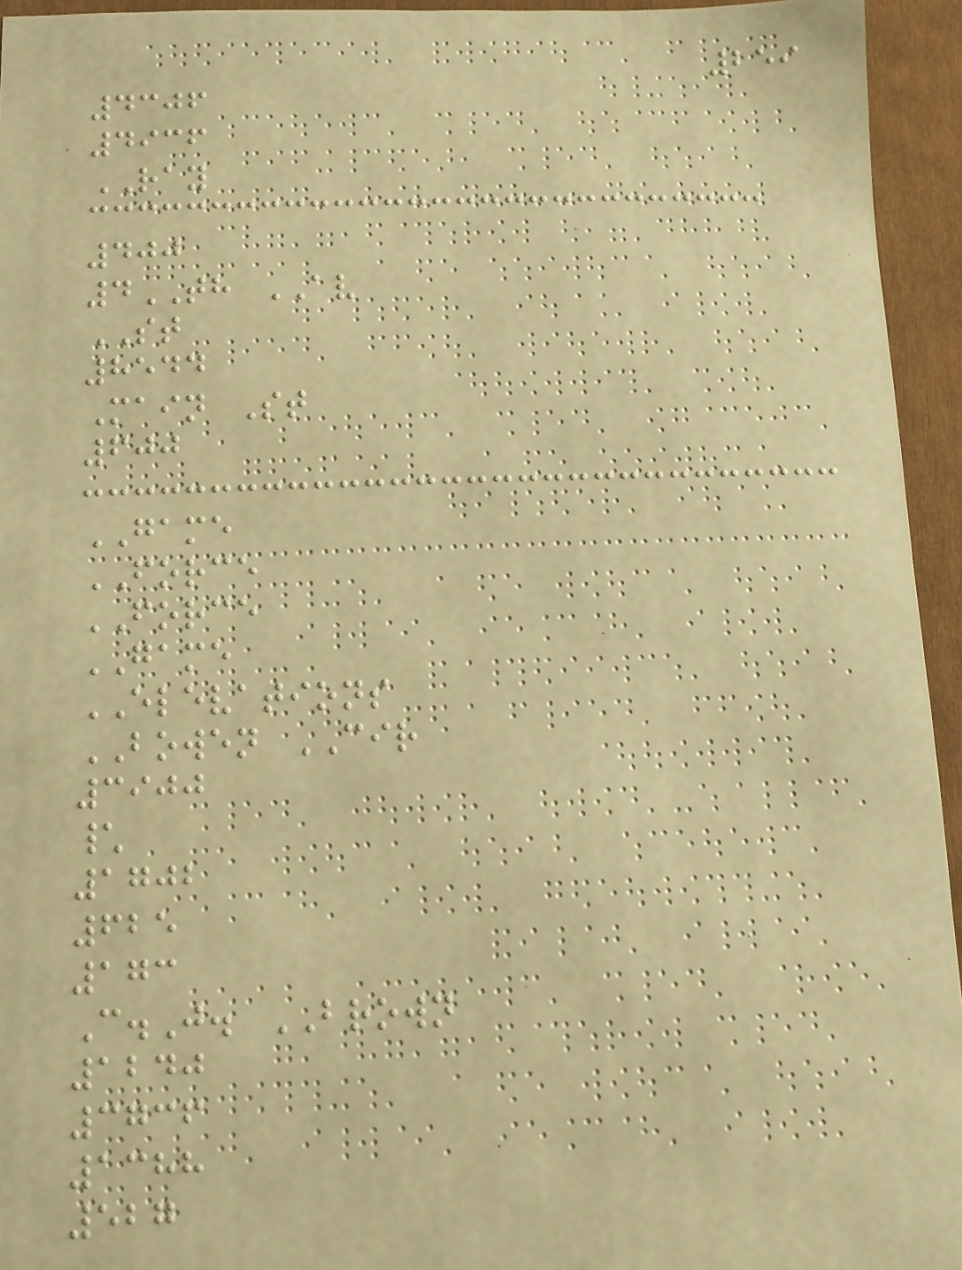259
4306
4936
RAY
400
4TH AV
ST
8544
Main St
600
GAME
FORCE
FORCE
GAME
ELEVATIONS
BOWEN CIR
3900
\
1702
625
173
C.J. BROWN
1240
3736
1388
527
